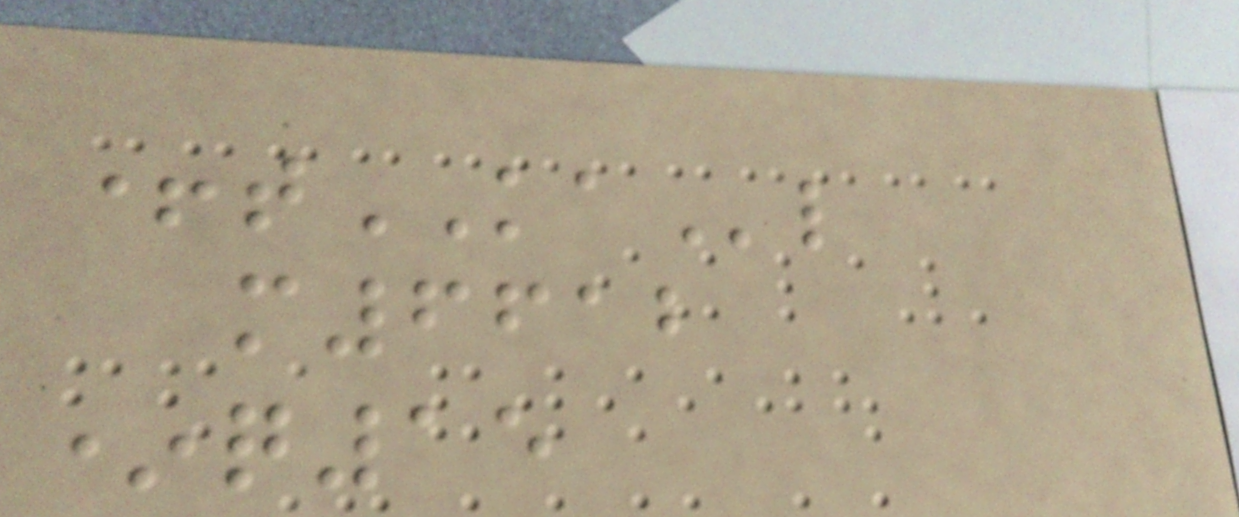+tKAl
m6612
*q15
